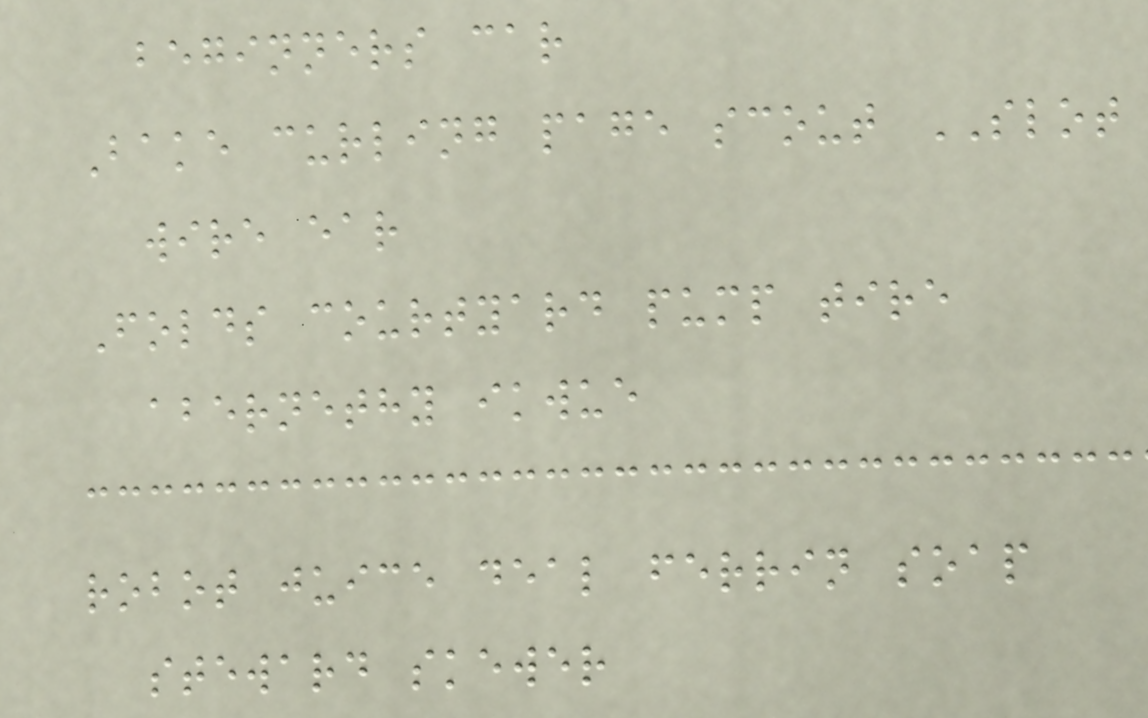beginners car
Bake curling page scout SLOT
wire ear
Folds courtyard pump tire
abernethy ikwue
robot juice deal ferrin soap
steward skewer
